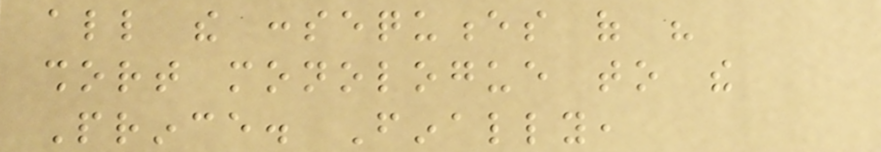all the consequences of his
short monologue to the
Prince. Finally,
